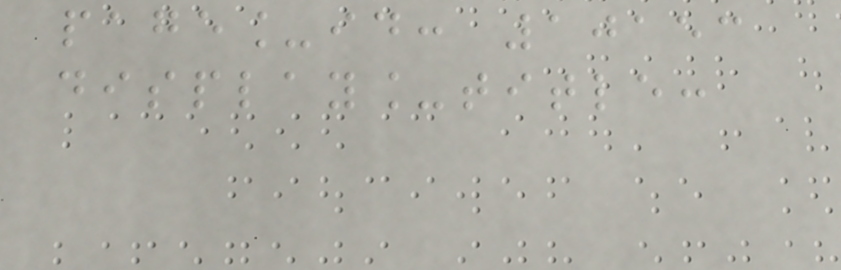page_id: 10153
display_title:
